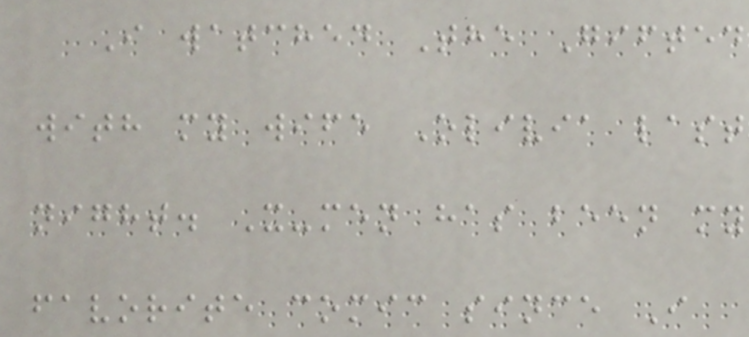I watched The Gifted
with my wife Olivia last
night. X-men has been my
favorite comic since I
